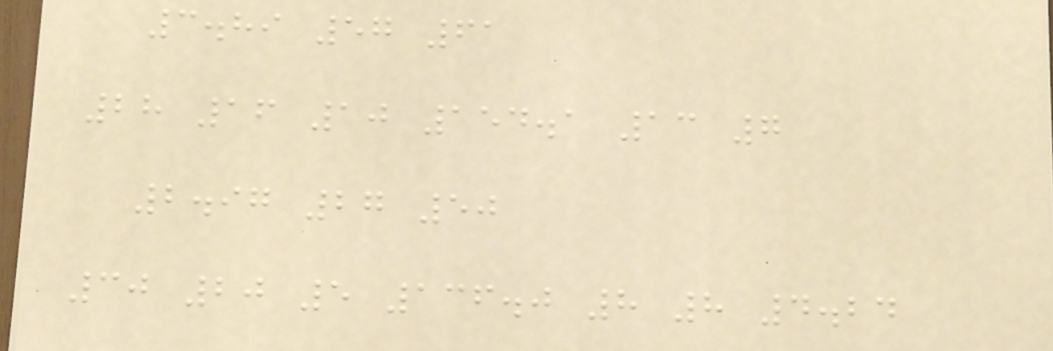3.89 57 61
28 16 10 154.1 13 7
2.97 27 50
30 20 5 136.0 8 8 4.24
